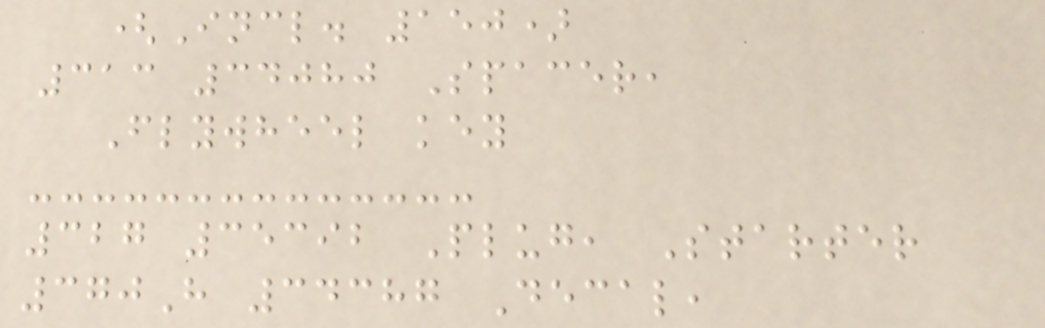(Incl. 150)
313 34080 Spacer,
Flywheel key
327 35392 Plug, Starter
370H 34387 Decal,
